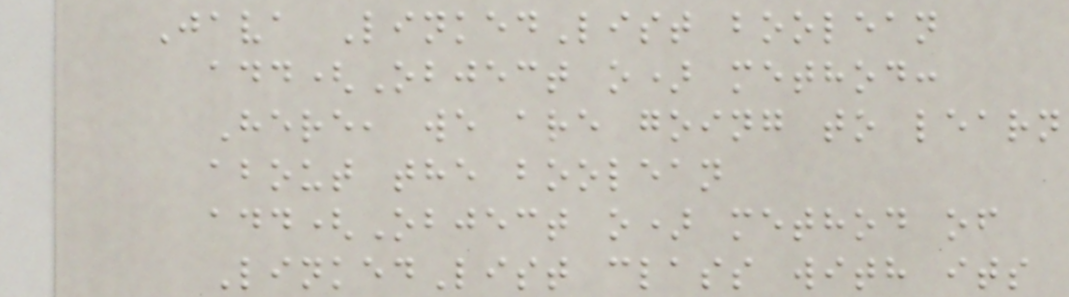Java LinkedList boolean
add(Object o) method:
Here, we are going to learn
about the boolean
add(Object o) method of
LinkedList class with its
